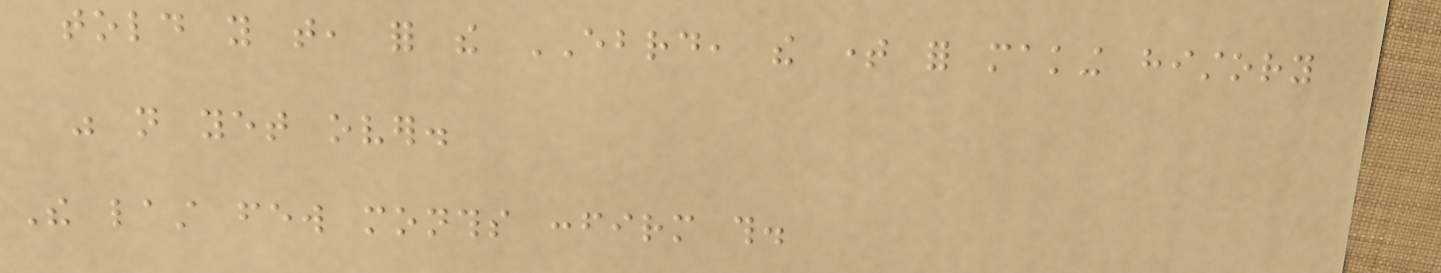told you that, for the EBRD, the time for making history
was not yet over.
The last few months confirm this.
